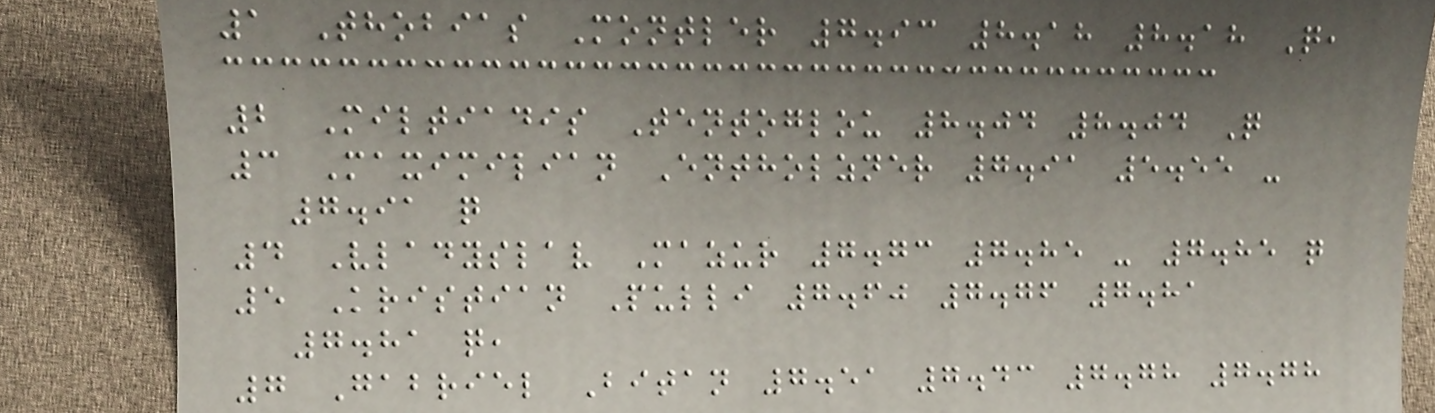1 Thobias Montler 7.93 8.18 8.18 Q,
2 Miltiadis Tentoglou 8.04 8.04 Q
3 Maximilian Entholzner 7.91 5.55 -
7.91 q
4 Vladyslav Mazur 7.73 7.85 - 7.85 q
5 Kristian Pulli 7.60 7.76 7.81
7.81 q,
7 Gabriel Bitan 7.51 7.43 7.78 7.78
